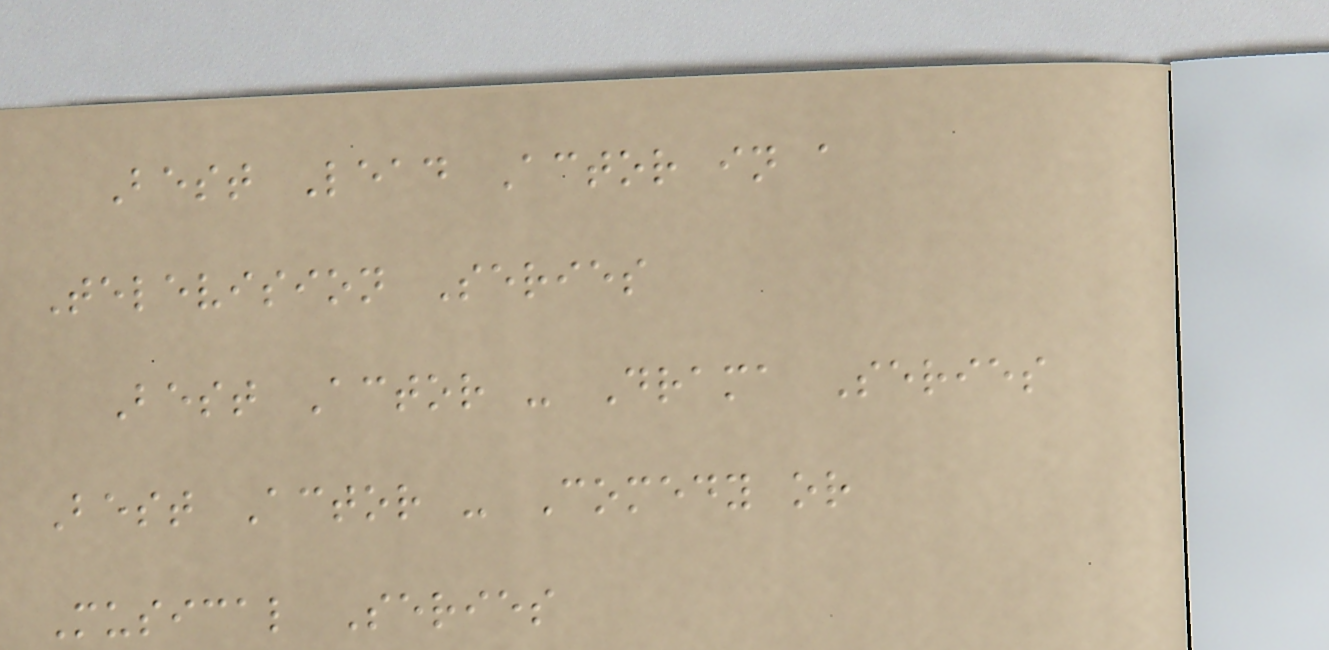Best Lead Actor in a
Television Series
Best Actor - Drama Series
Best Actor - Comedy or
Musical Series
